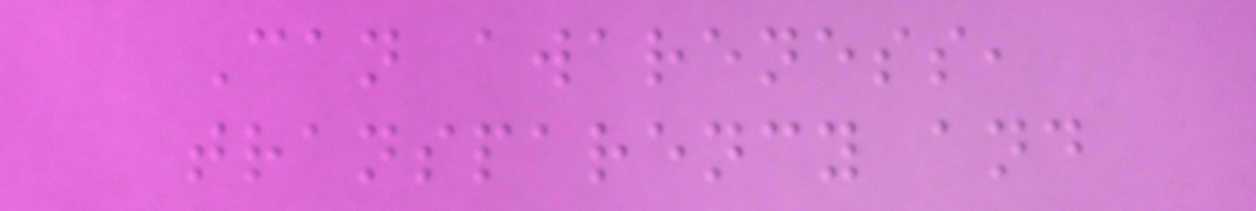Can awareness,
transparency and
